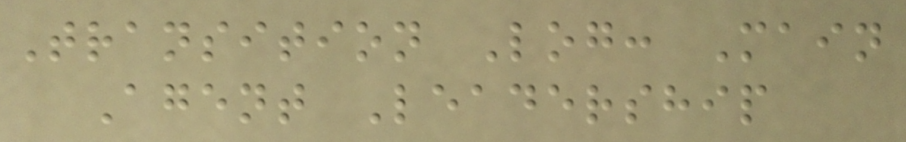Transition Log: Main
Agent Leadership
